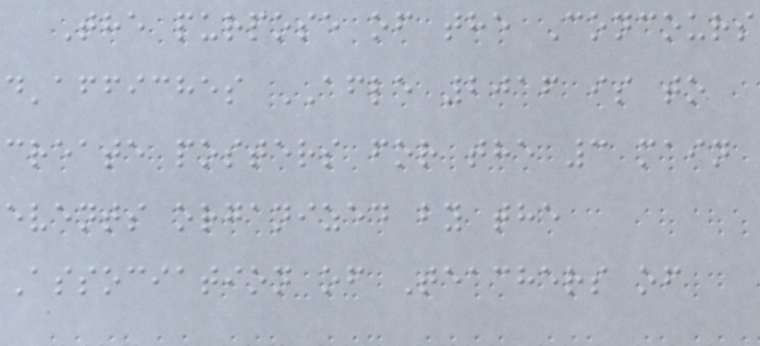The purpose of the Concours
d'affiches AFLE 2016 is to
create posters for the 3 main
events organized by the
Association of Teachers of
